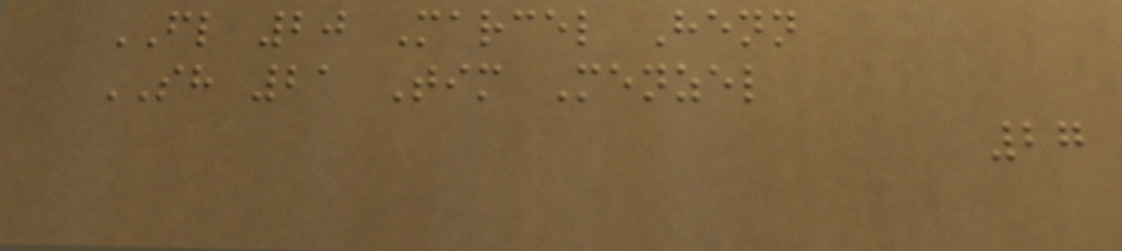FL 20 Marcel Henn
SH 21 Tim Menzel
27
